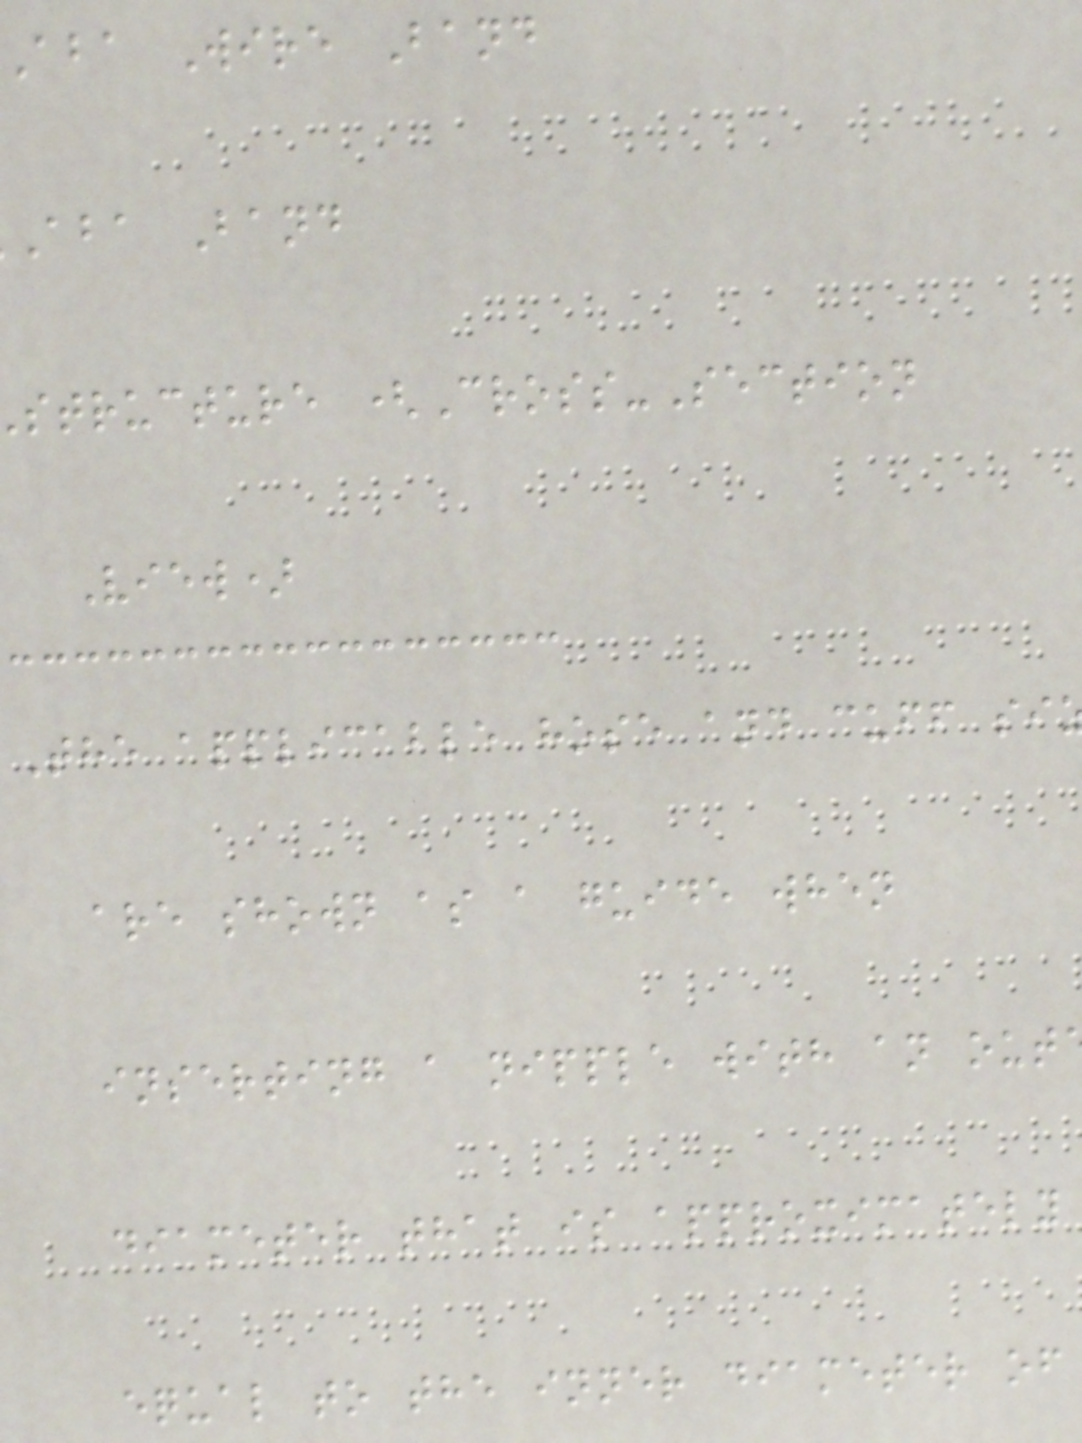aba Wire Band
aba Band
structure (Cross-Section
View)
The applicable hose and cuff si
are shown as a guide when
inserting a nipple with an out
diameter that is approximately
equal to the inner diameter of
